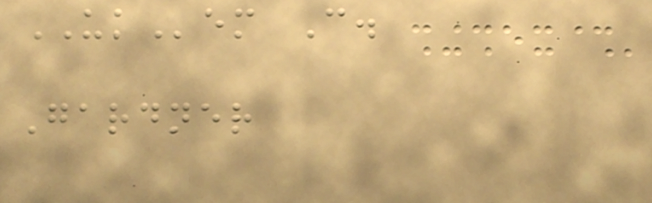UKem C.
Gardner
